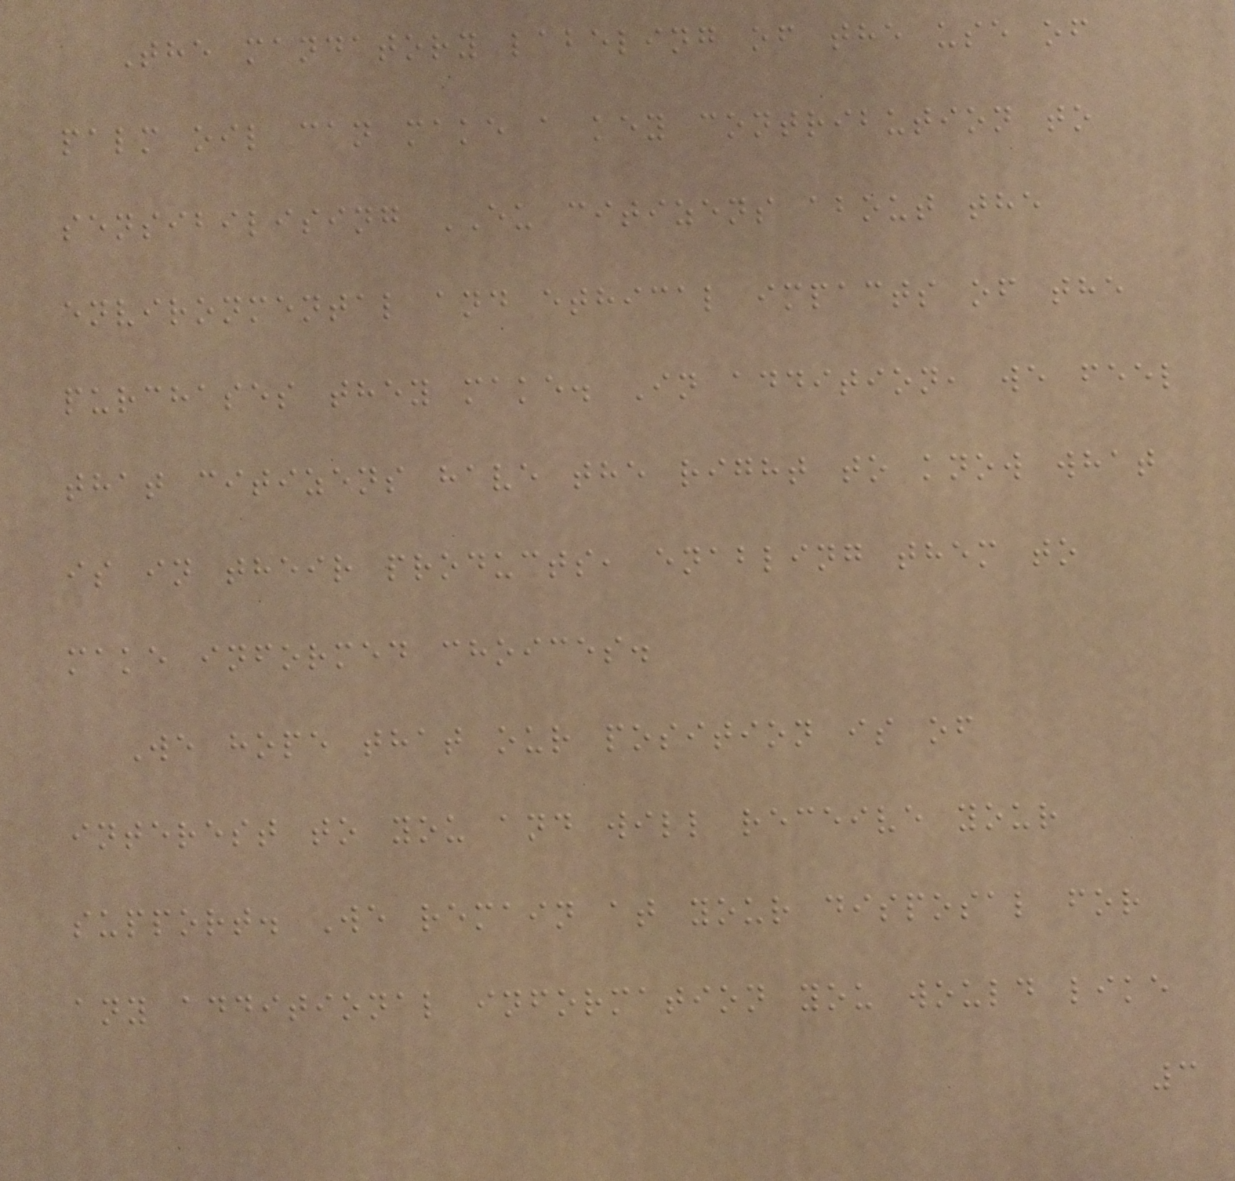The mandatory labeling of the use of
palm oil can make a key contribution to
sensibilising EU citizens about the
environmental and ethical impacts of the
purchases they make. In addition, we feel
that citizens have the right to know what
is in their products, enabling them to
make informed choices.
We hope that our position is of
interest to you and will receive your
support. We remain at your disposal for
any additional information you would like
3
